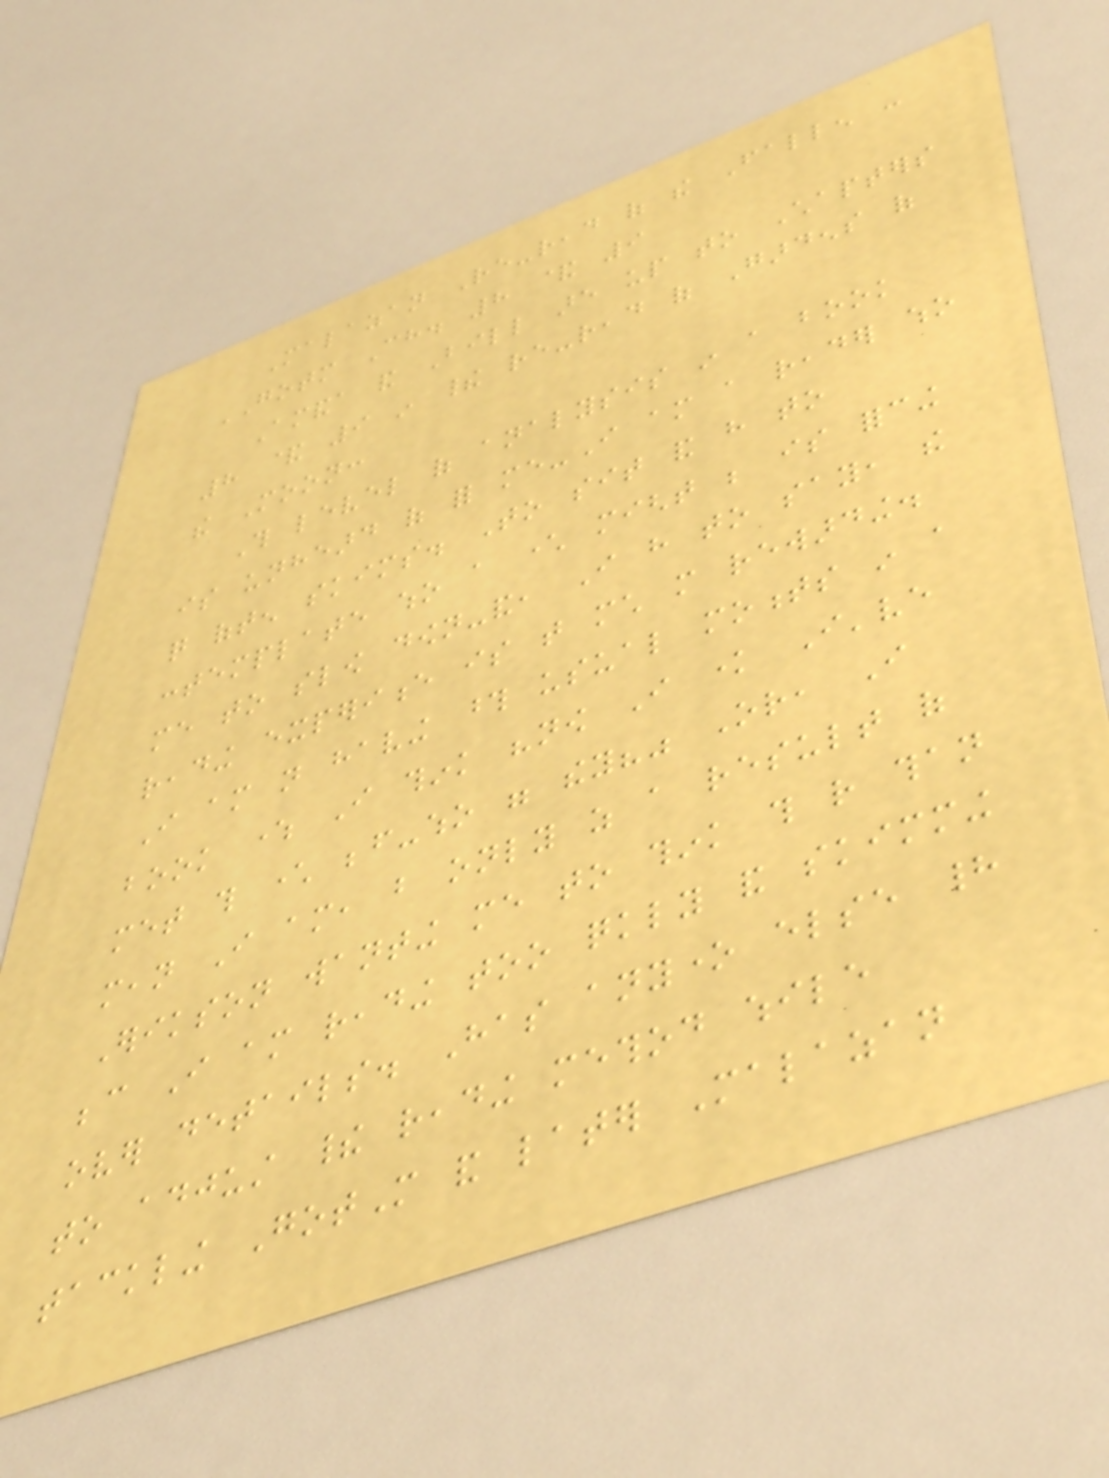Malazan Re-read of the Fallen -
GOTM Ch. 8 & 9
Amanda and Bill are up to Chapters
8 & 9 in their re-read of Gardens of
the Moon:
This level of analysis in a book
is unheard of for me-I am a reader who
quite often skims. To sit and have to
contemplate who a character might be is forcing
me to slow down-and, I have to say, the
reading experience is that much more rewarding.
I am not having those usual moments in a
book where I think "now I know I've
met this character before-who were they?" Or, I
mean I am, but only as a result of
Erikson wanting me to think this rather than
because I am reading too quickly and skimming
over details. Has anyone else had
to adjust their reading method while
tackling GotM and later Malazan
